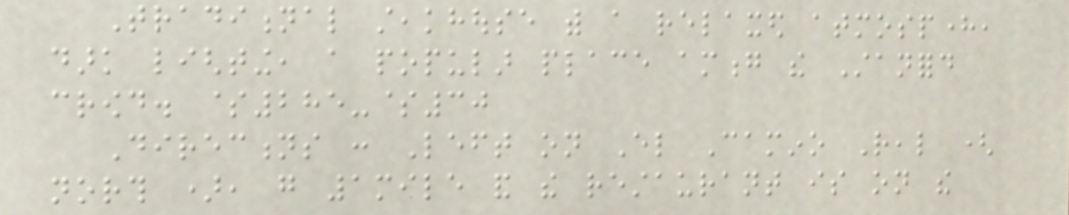Traditional steakhouse with a relaxed atmosphere,
dark lighting, a popular place among the Stanford
crowd. $285-$30
Directions : Left on El Camino Real (
north ), go 1mile and the restaurant is on the
